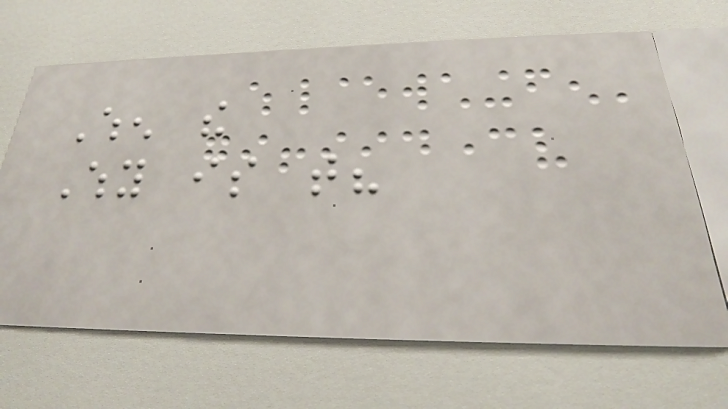When the
Why is that?
